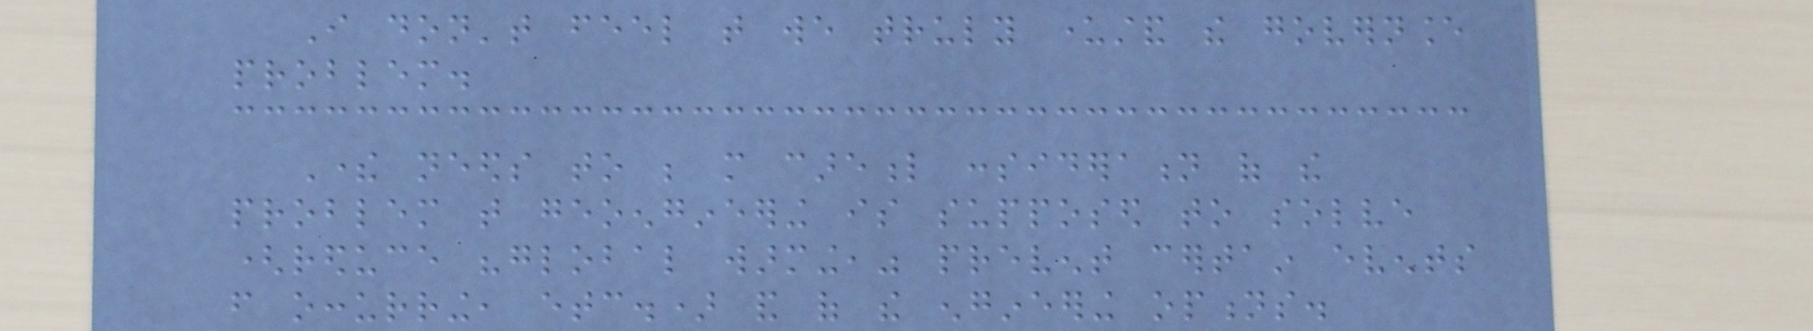I don't feel that we truly understand the governance
problem.
There needs to be more careful consideration of the
problem that geoengineering is supposed to solve
(reduce "global warming," prevent certain events
from occurring, etc.) and of the engineering options.
